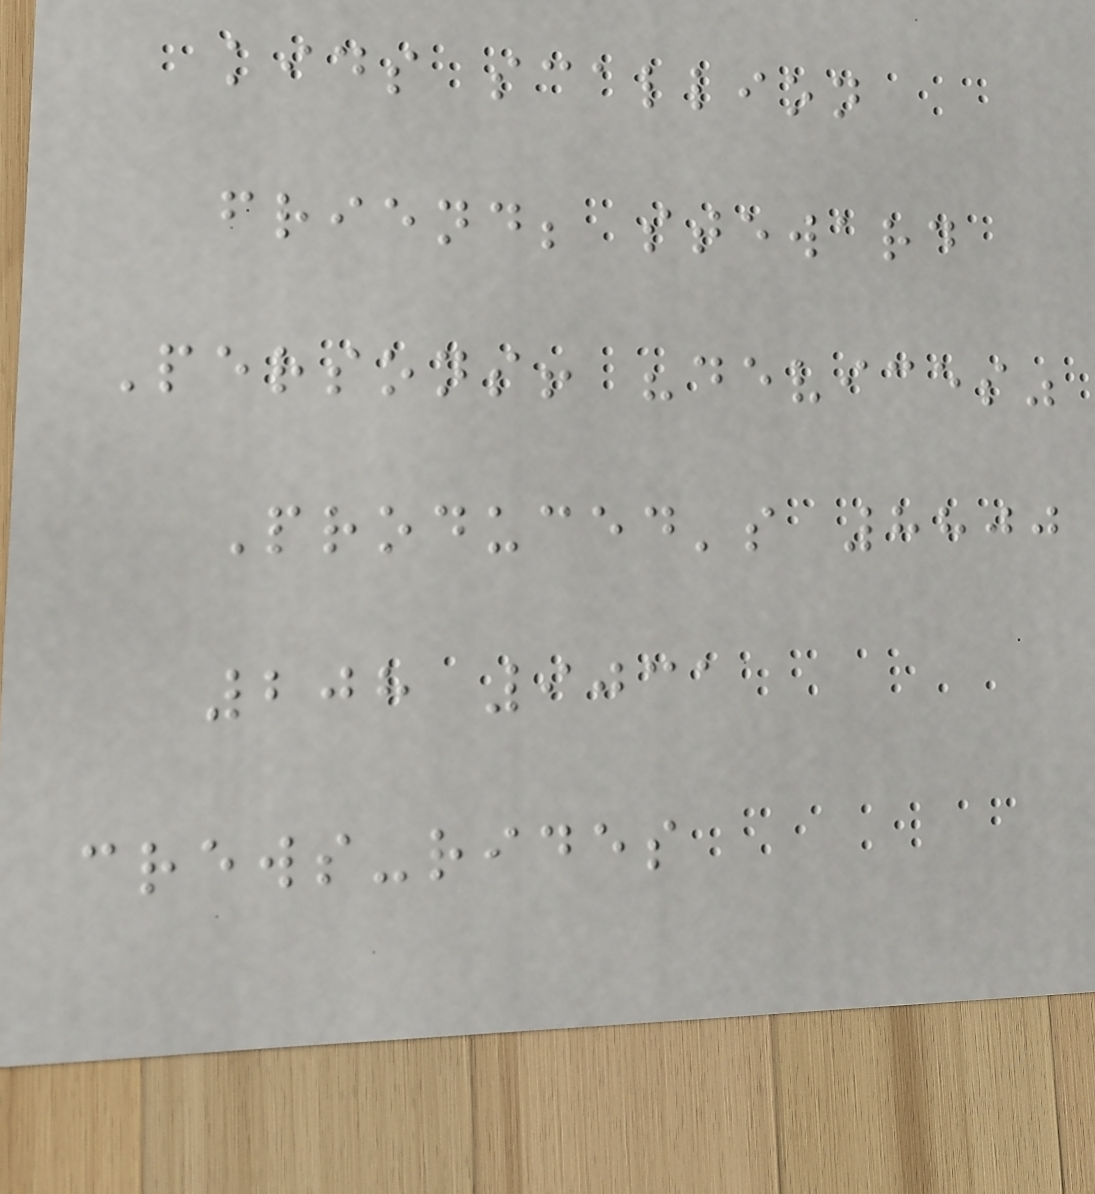kids scallion
friend; steward
Persons! "devices"
Produced's 8800
208 9031
crews-rides
